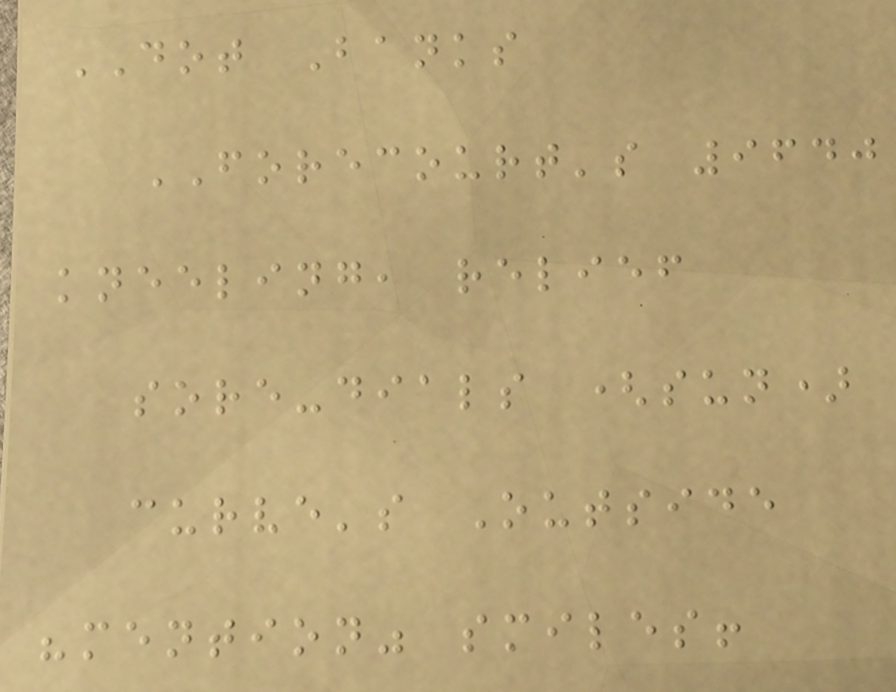DOT Banks
FORECOURT's 9640
kneeling, relief
sore-dials (sun)
curve's Outside
"mention" smiles!
